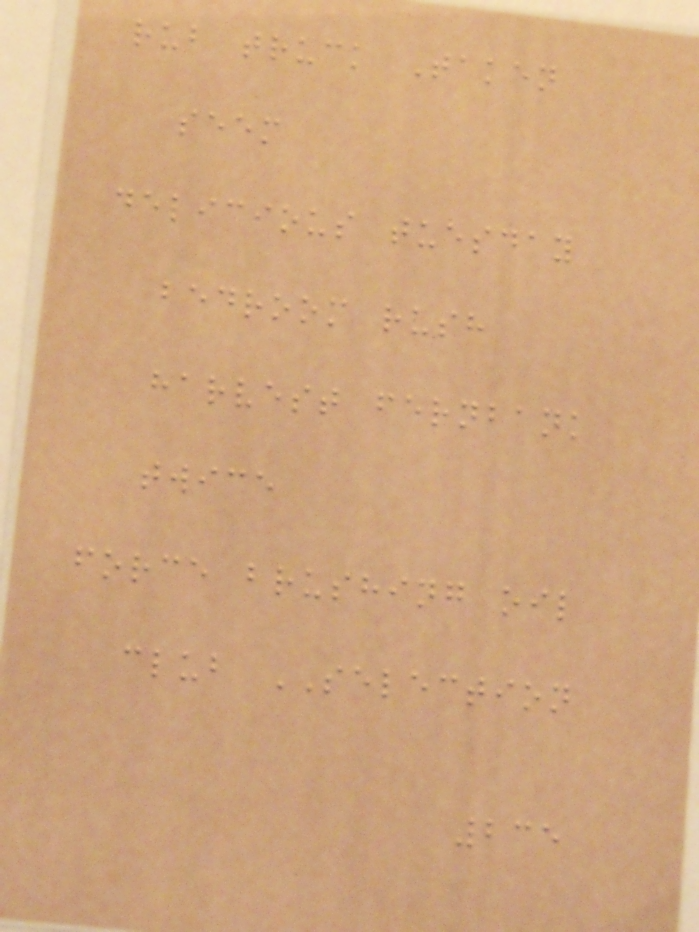rub truck Taken
seem
delicious tuesday
bedroom rush
harvest fernbank
twice
force brushing oil
club SELECTION
235
